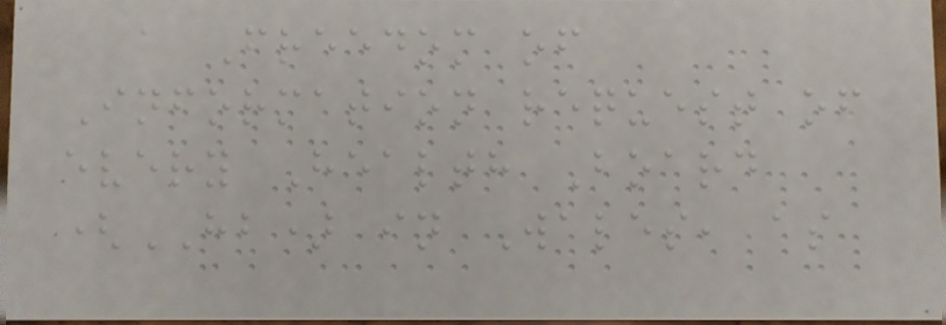a Freedom of
Information request of
every Health Board
(HB) in Wales, as
